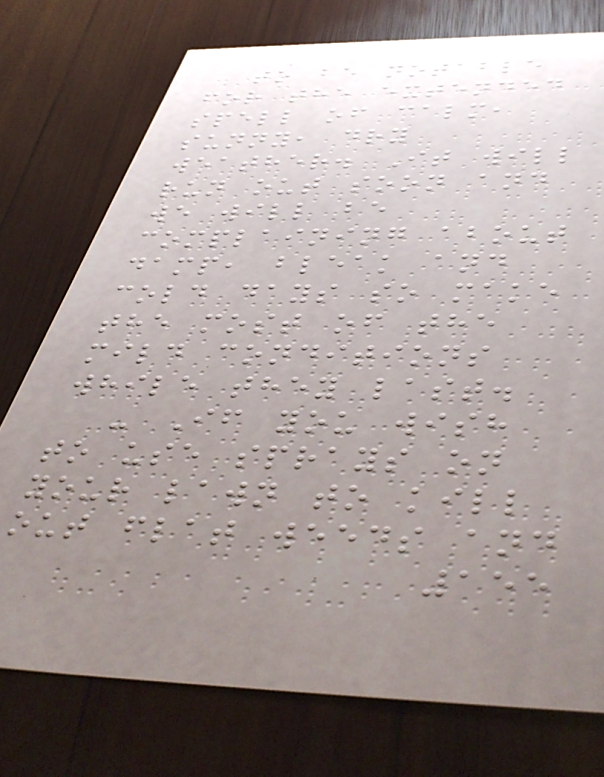to be notable
for the extended
spell of calm,
sunny, dry
weather. It will
run out soon and
we will be
complaining about
damp, bleak and
cold days so make
the most of the
mild conditions
while they last.
- If you wish
to use sprays on
your lawn to kill
out flat weeds and
155
